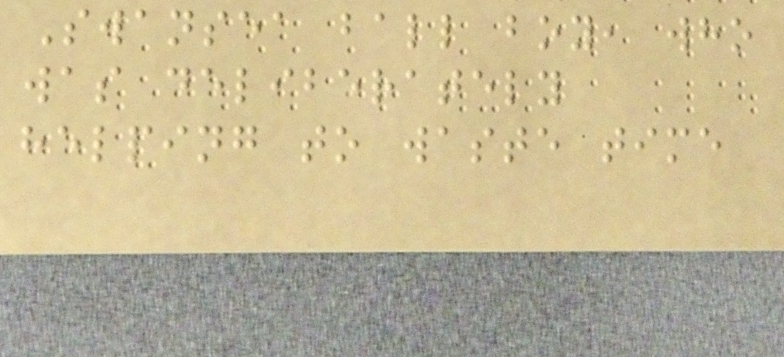Swansea ball boy, who
was deliberately
helping to waste time
